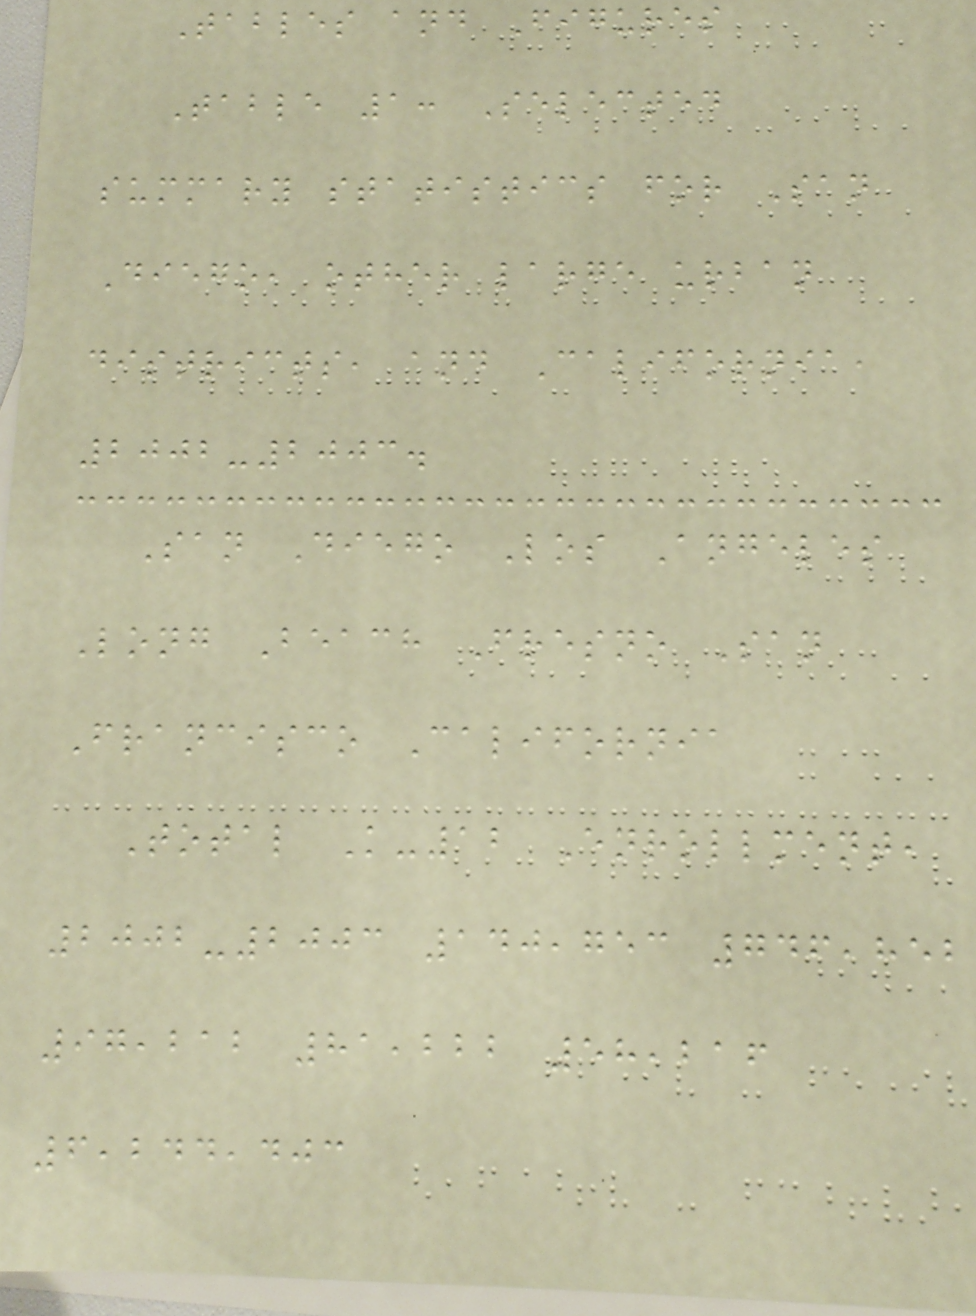Tables and Figures
Table 1: Selected
summary statistics for San
Diego, other large urban
districts, and California,
2002-2003.
San Diego Los Angeles
Long Beach Fresno San
Francisco California
Total K-12 Enrollment,
2002-2003 140,753 746,852
97,212 81,222 58,216
6,244,403
